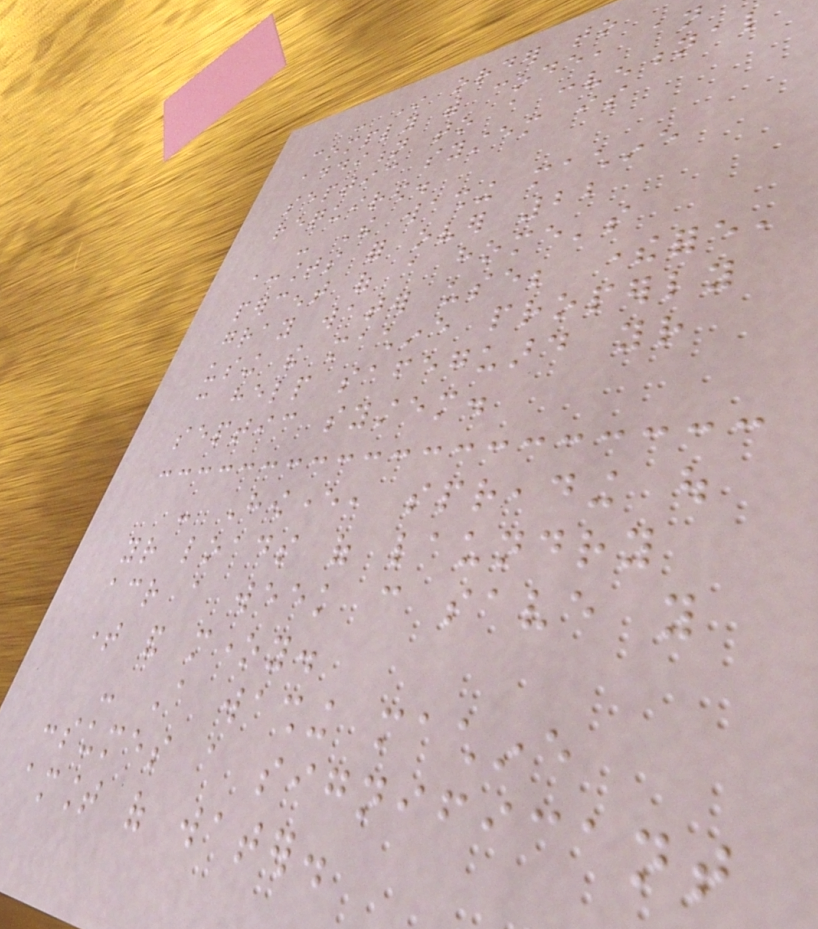- In order to
comply with code, an
addition to a conventional
septic system is
required.
- The washing machine
accounts for over 22
percent of a home's
gray water use; therefore,
using the machine properly
can help safeguard your
septic system.
- However, spreading out
your loads of laundry
across a week can save you
time and money.
- A washing machine
consumes a significant
amount of water.
